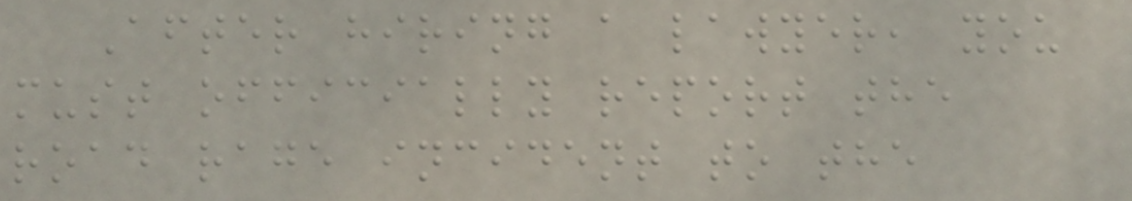After hiring a lawyer, you
must officially report the
road rage incident to the
